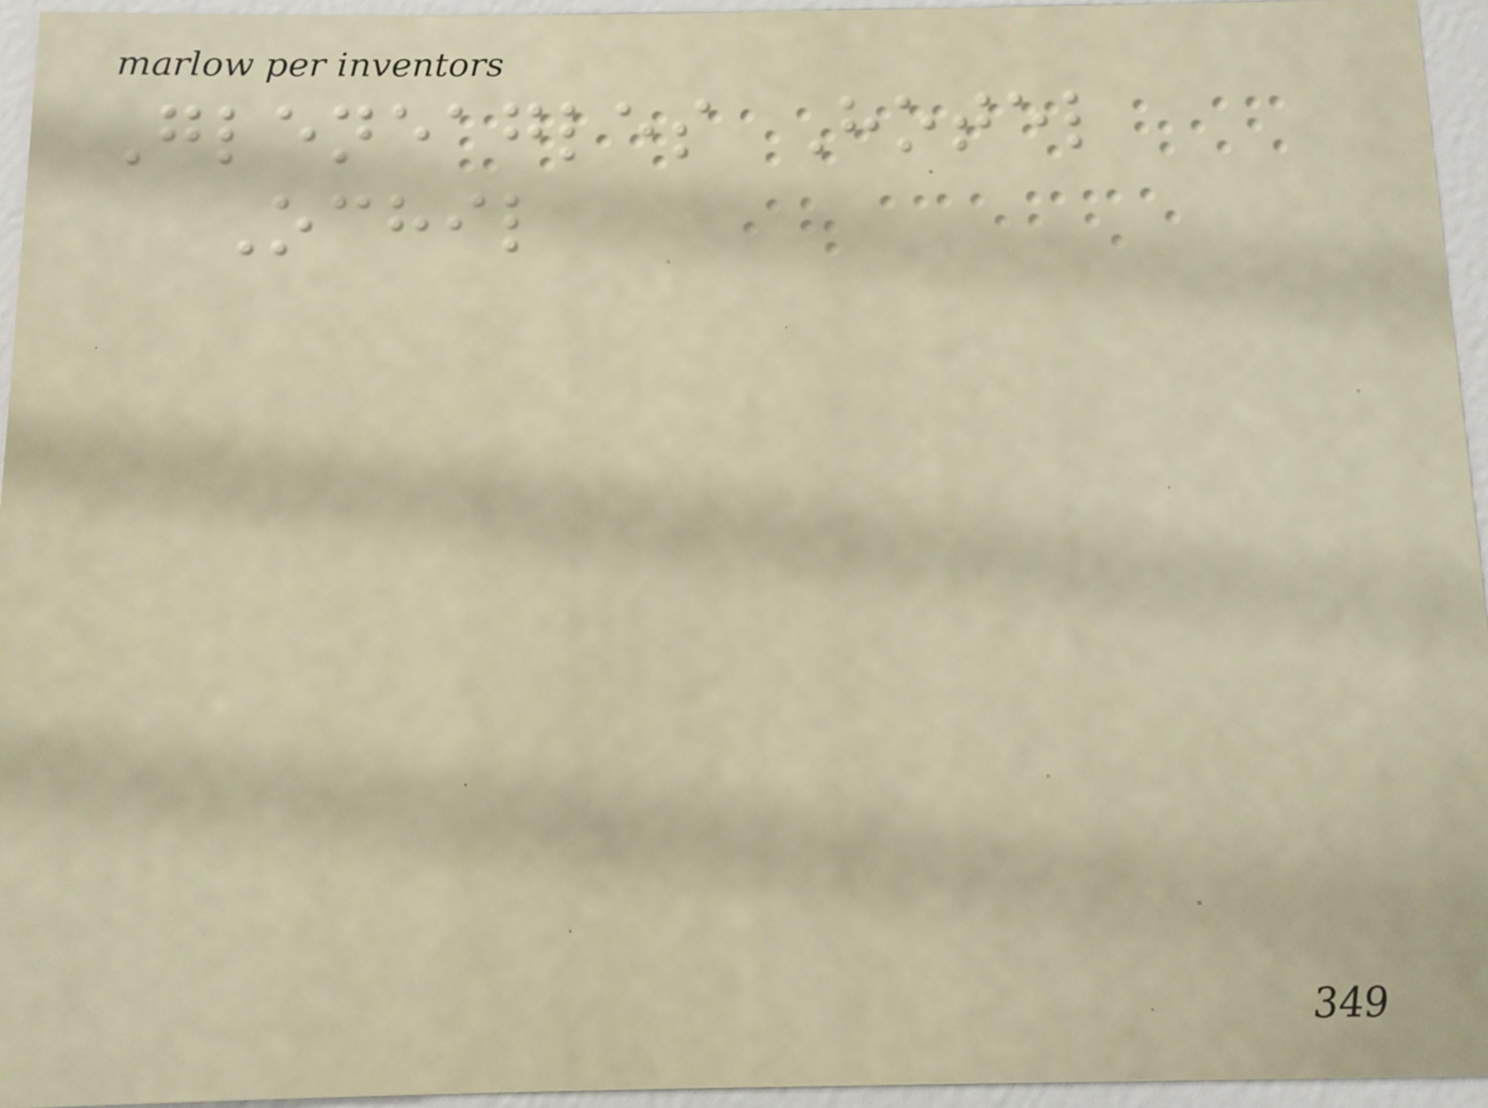Gleneagles Hotel
Ochil
